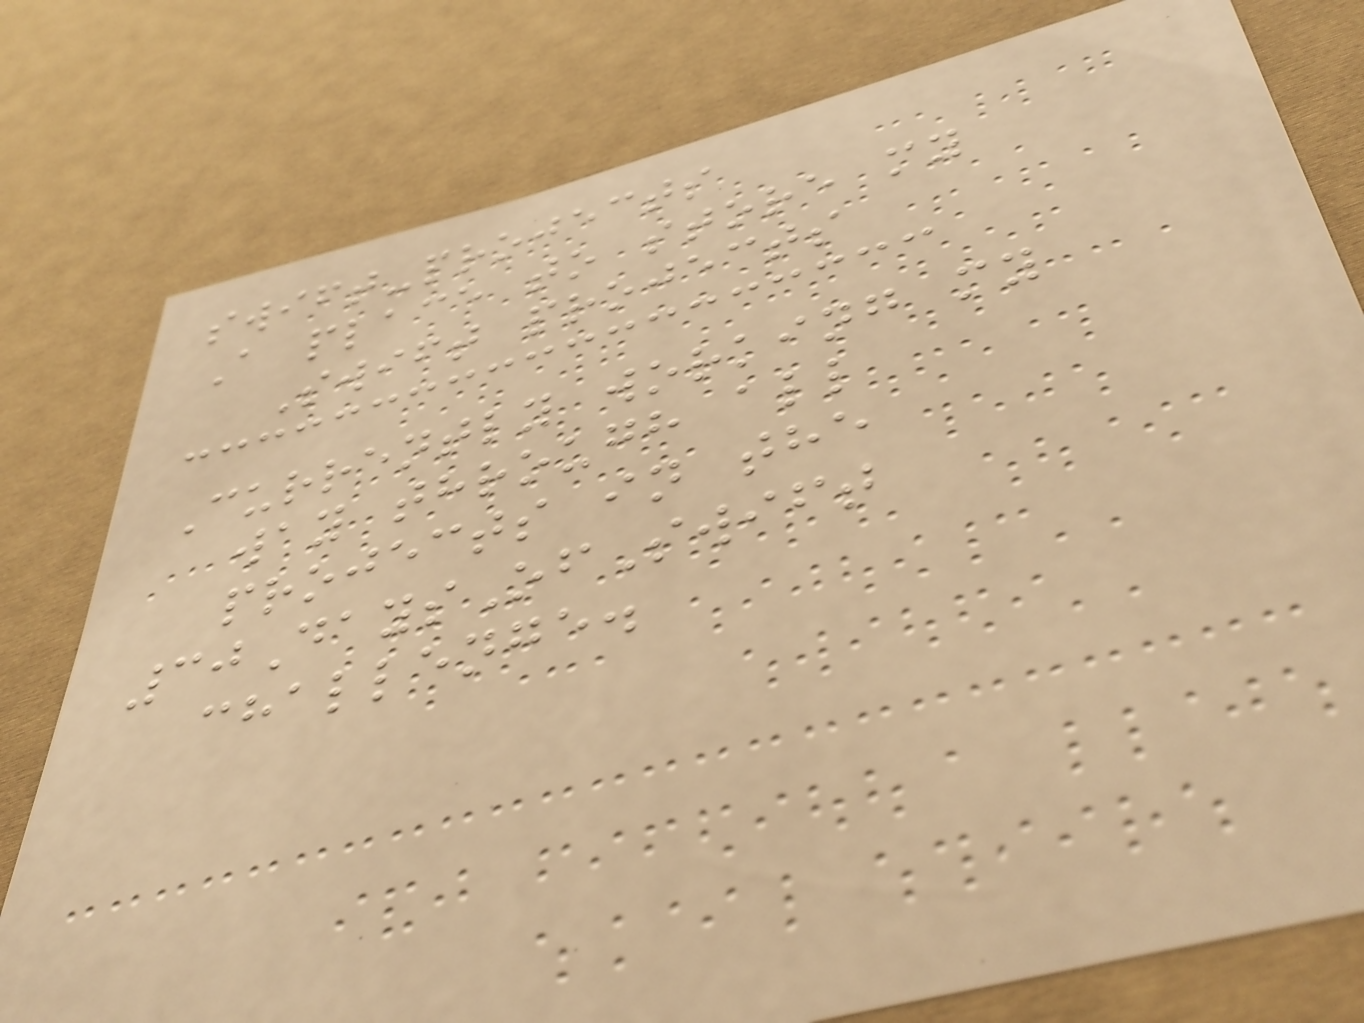swift-projects
A place to store my
Swift projects
Currently working my
way through all
projects in the
30DaysOfSwift
challenge.
